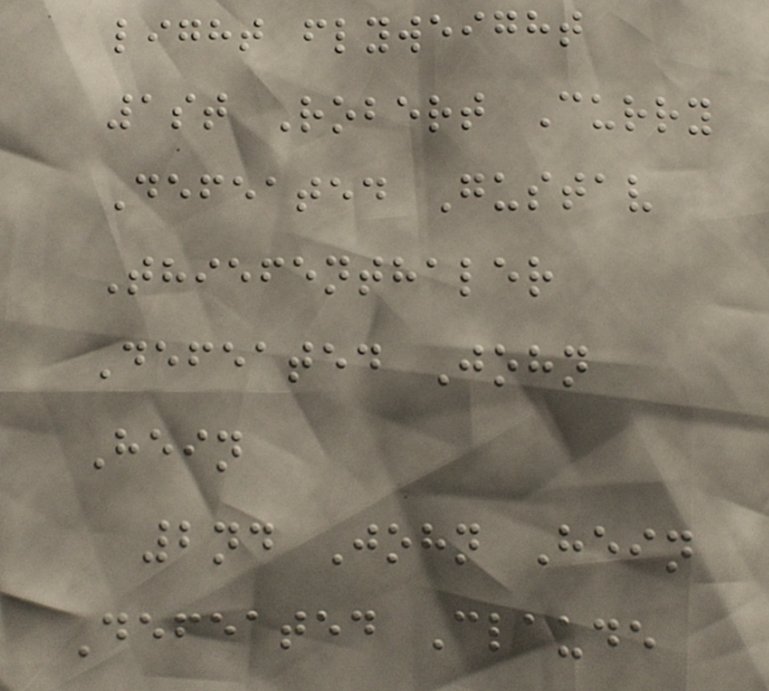light flyweight
1st Robert Curry
Defeated Gustav
Thiefenthaler
Defeated John
Hein
2nd John Hein
Defeated Claude
